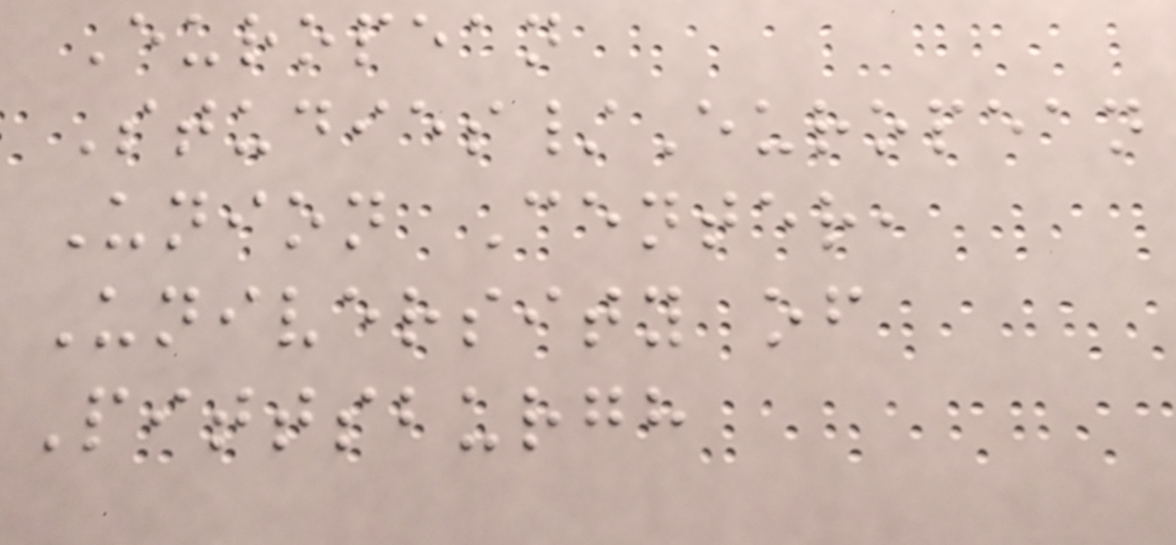European
Studies/European
Union Center,
University of
Pittsburgh
